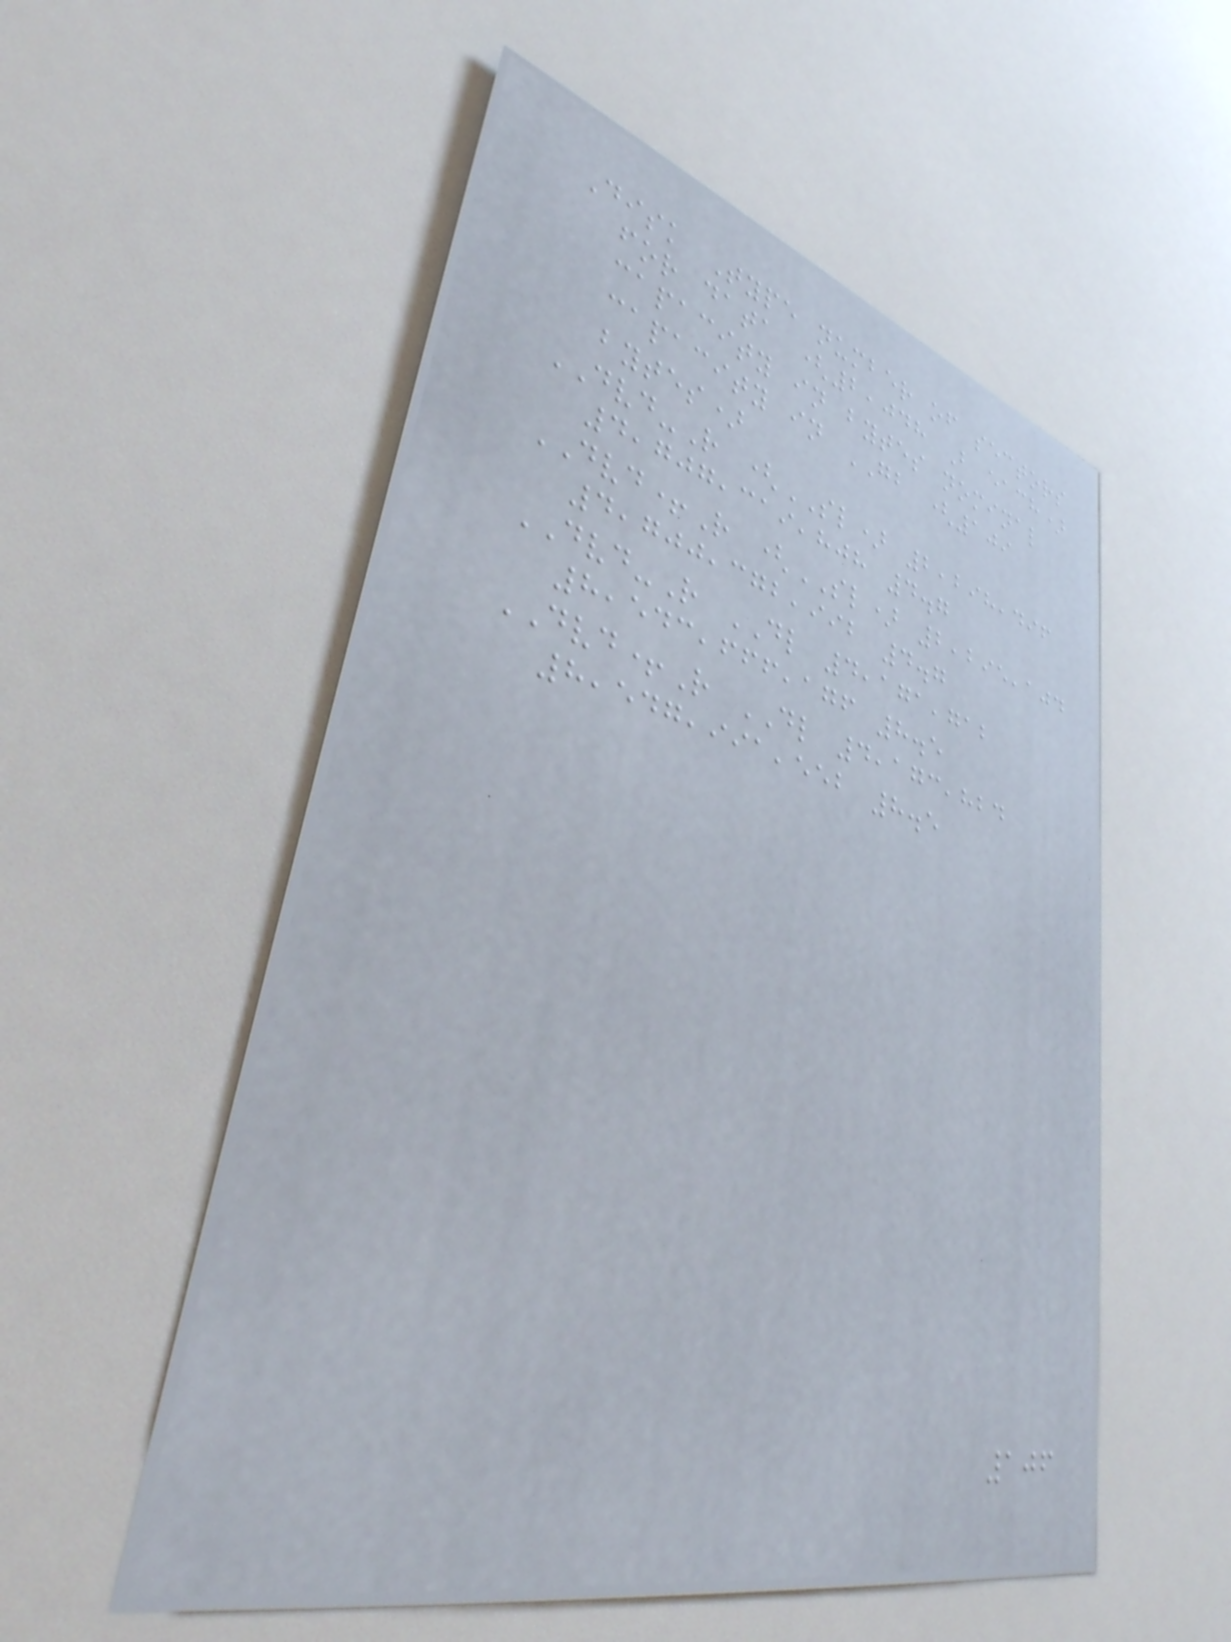Disk Type number of sectors
for data (2,048 B each)
capacity in bytes nominal
capacity in GB (109
bytes)
DVD-R (SL) 2,298,496
4,707,319,808 4.7
DVD+R (SL) 2,295,104
4,700,372,992 4.7
DVD-R DL 4,171,712
8,543,666,176 8.5
DVD+R DL 4,173,824
8,547,991,552 8.5
106
